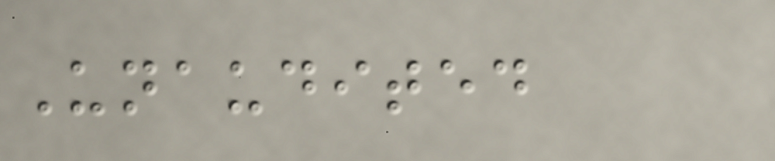Unaudited
